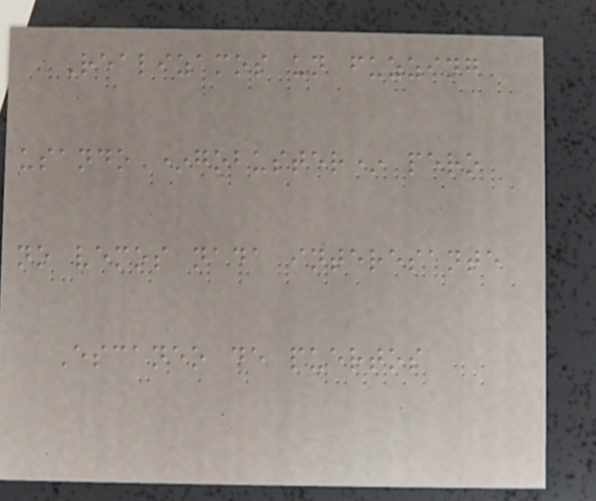Realizamos un fuzzing
usando *gobuster* pero
no vemos nada interesante
Escaneo de puertos
